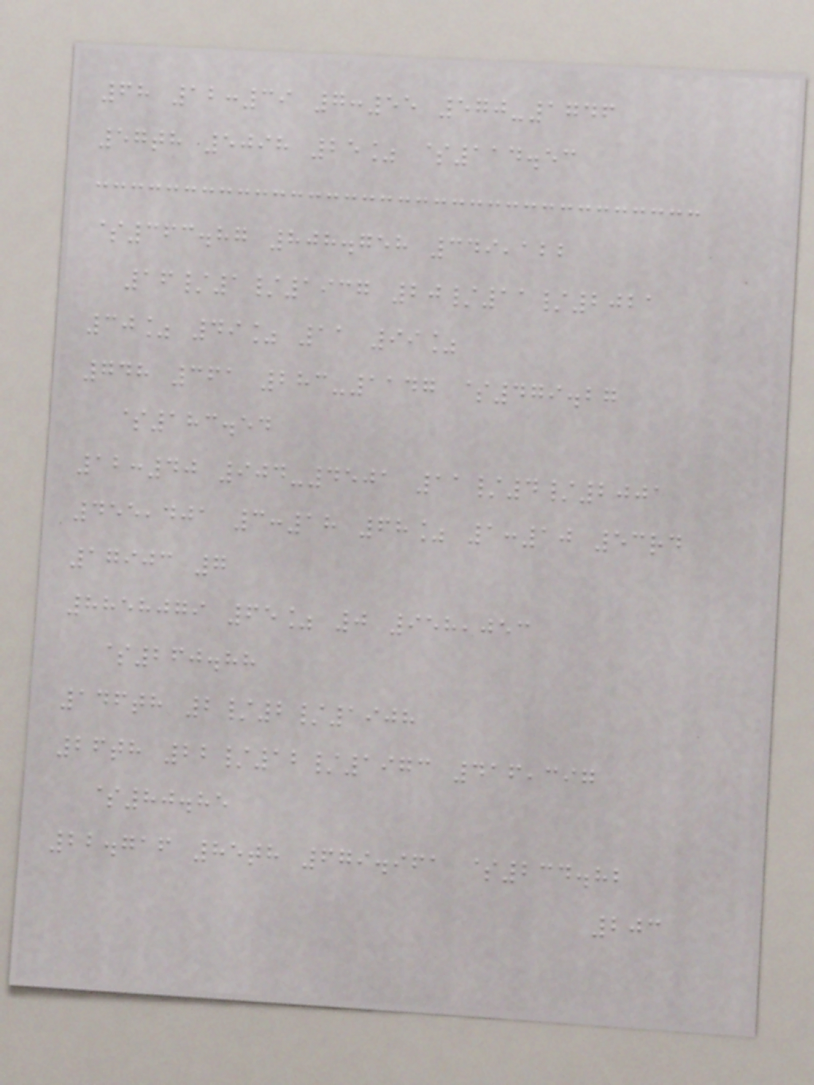68 12:39 7:55 570-1746
57th 5098 25% $114.53
$363.87 808.758 349,122
16/1/1937 20/11/2021
30% 49% 11 99%
748 361 283-1147 $479.27
$183.54
12:40 904-4501 11/4/2001
455,401 3:18 68% 1:10 53rd
17903 7
8858079 65% 0 958,053
$260.88
146th 2/2/1908
26th 22/12/1973 416,397
$80.85
22.716 85th 679.961 $234.82
203
